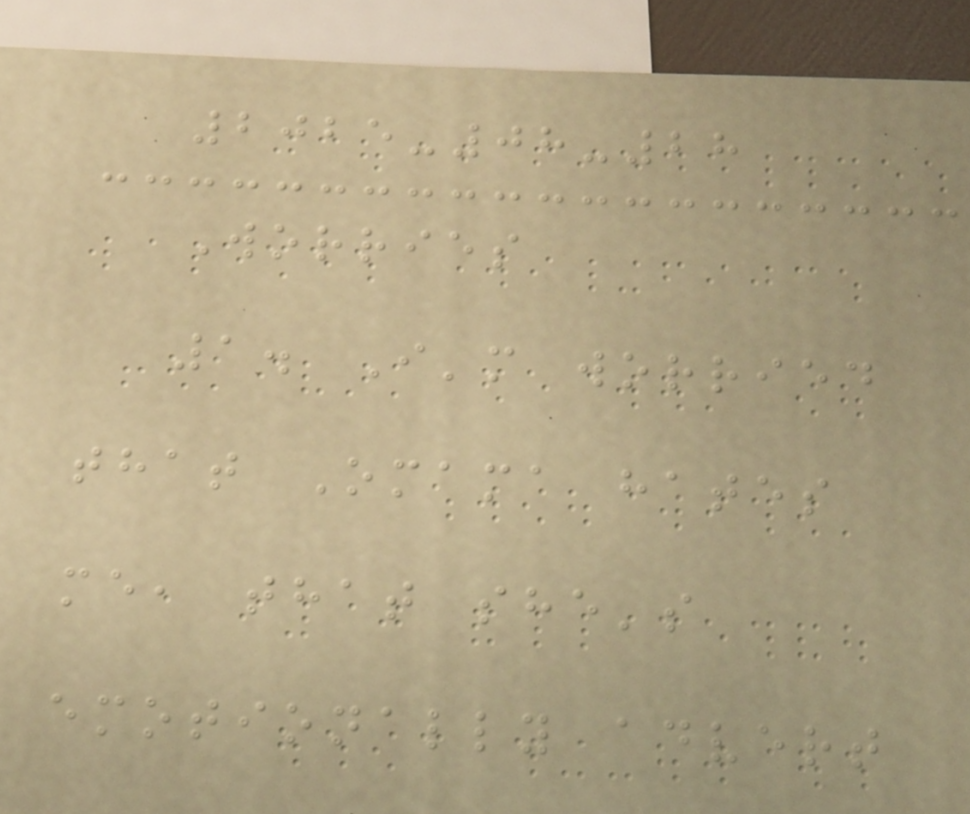2025-08-28
Worries
1. I'm worried
that Omama hates
me, that she's
emotionally advert
